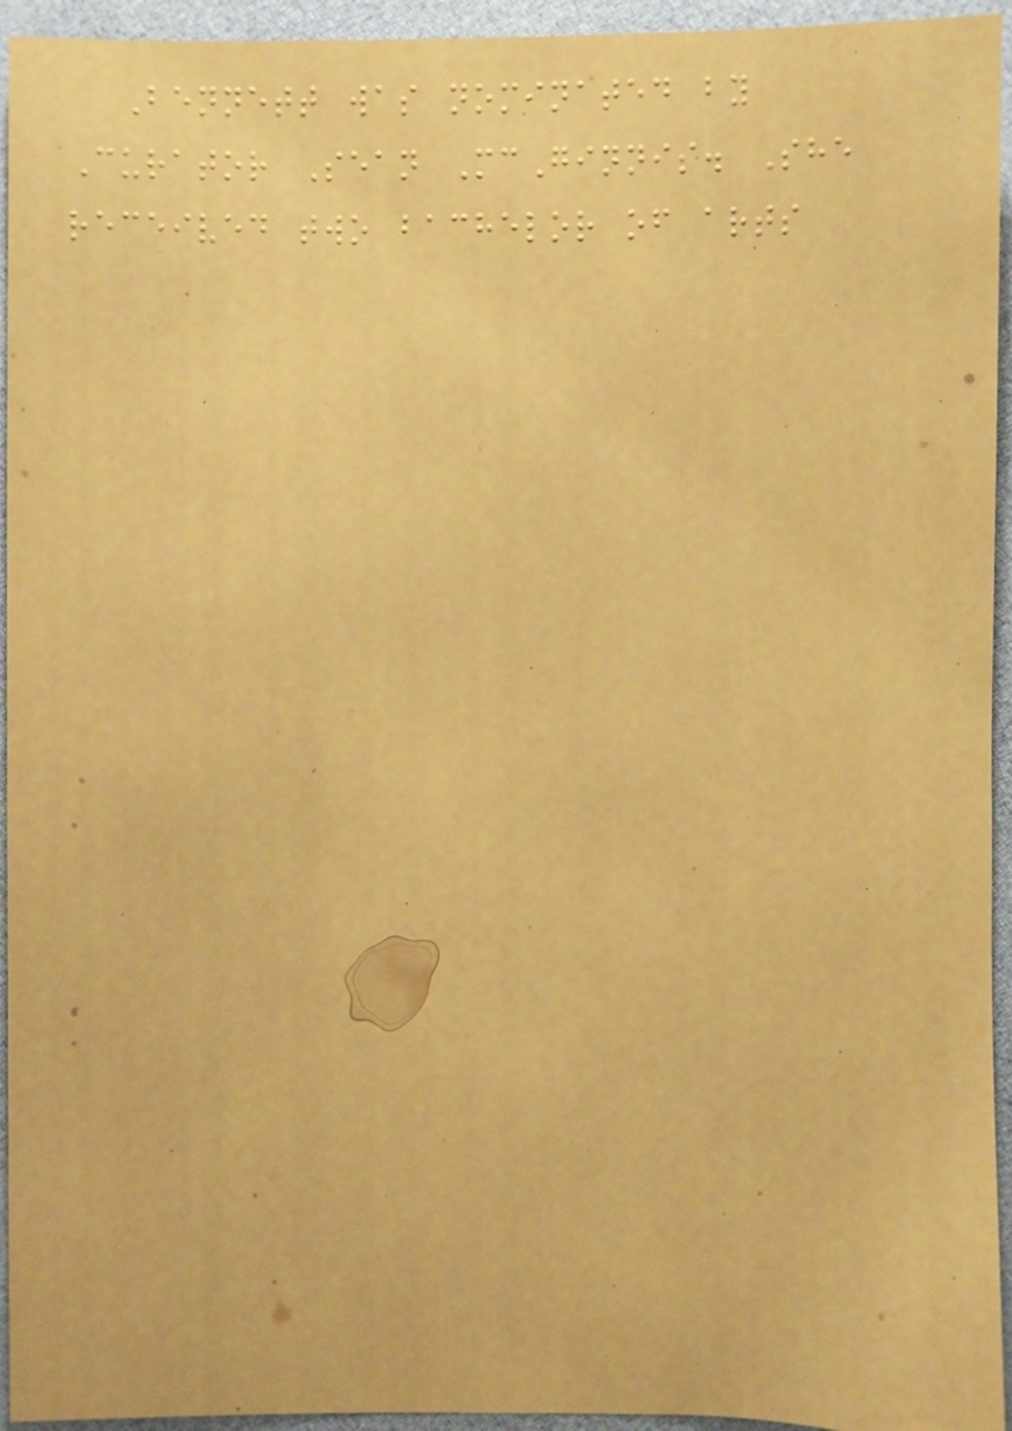Bennett was nominated by
Curator Sean McGinnis. She
received two bachelor of arts
